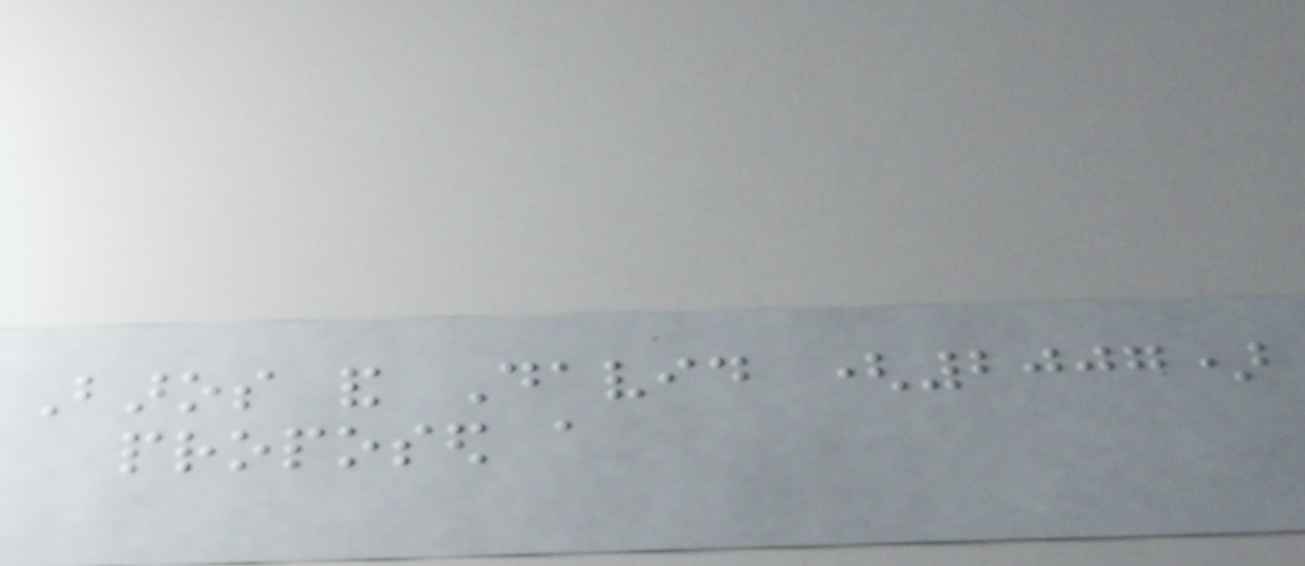Baros and David (2007)
proposed a
